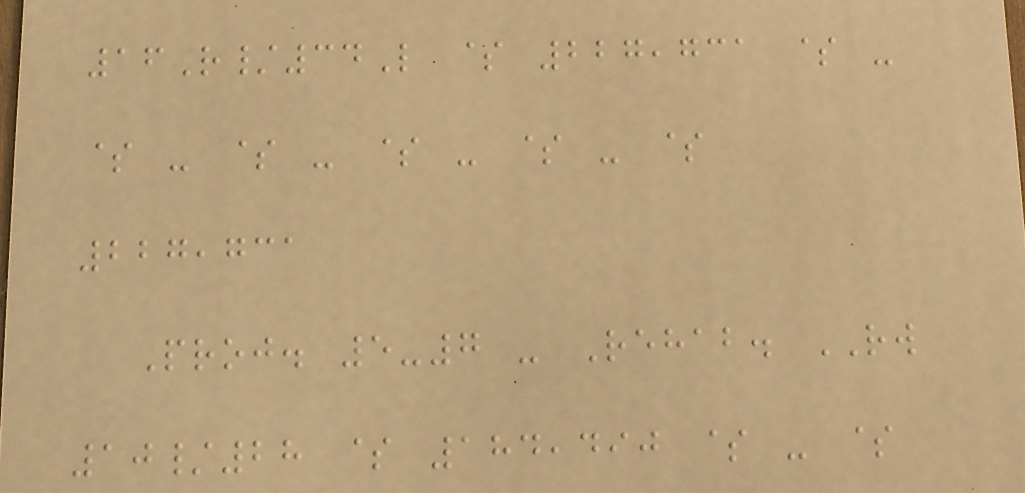16R/34L $ 227,731 $ -
$ - $ - $ - $ - $
227,731
Proj. 5-7 - Rehab. RW
10/28 $ 184,490 $ - $
